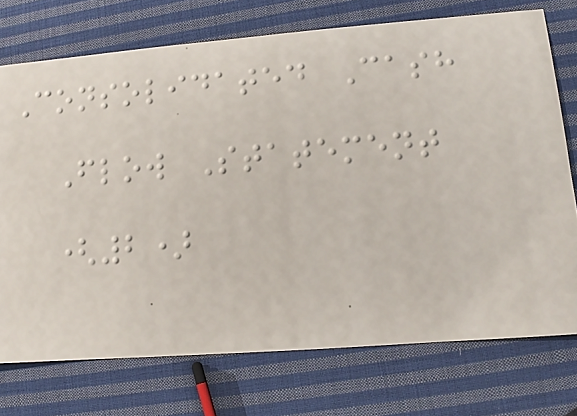Consolidated Cash
Flow Statement
(2)
